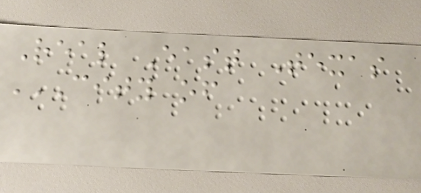Real East Texas
CITY OF
